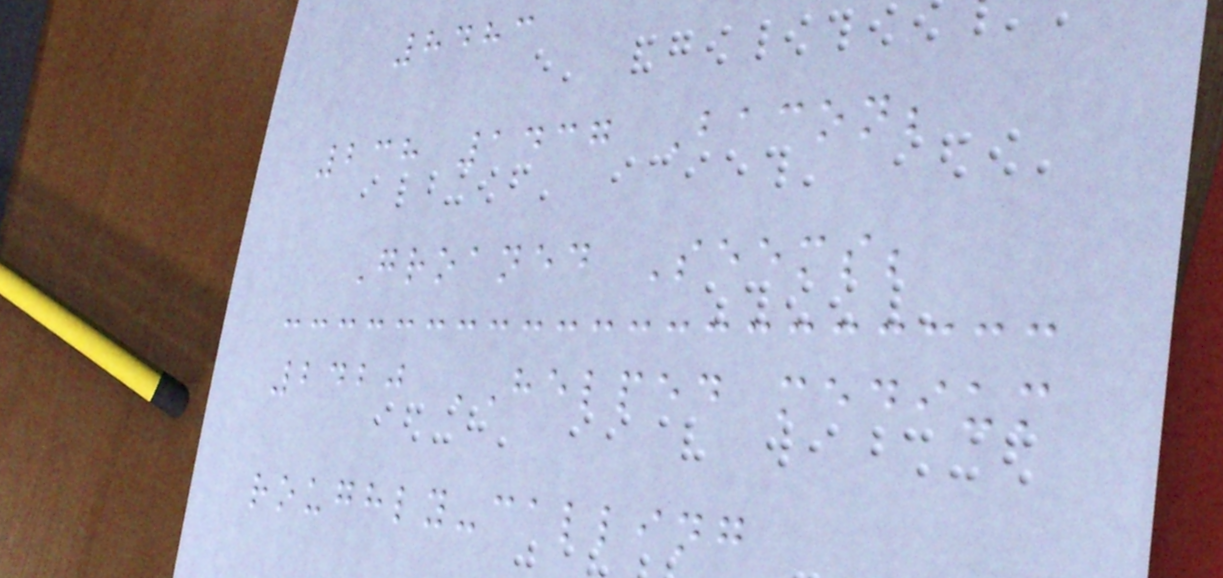8483
238 1437 Bacon;
Groaned Seems;
2420 HELPED medium
roughly-calling
